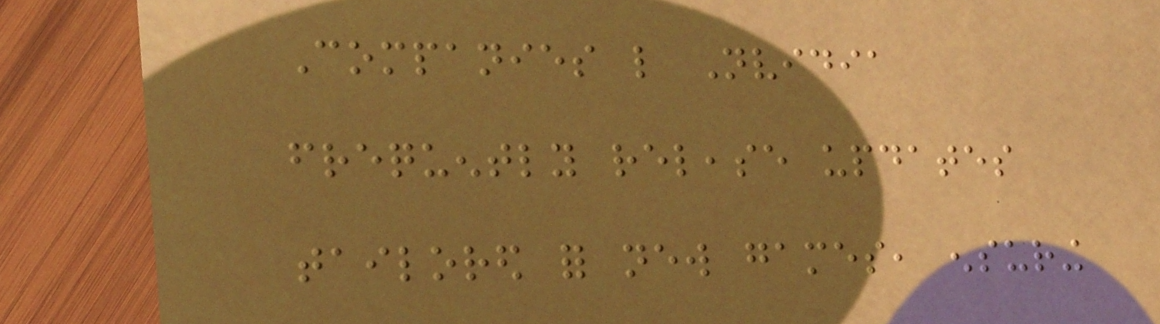Companies like Nvidia
frequently release updates
tailored for new games, ensuring
